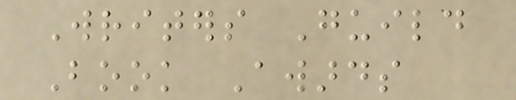Writers Guild
Book Awards
